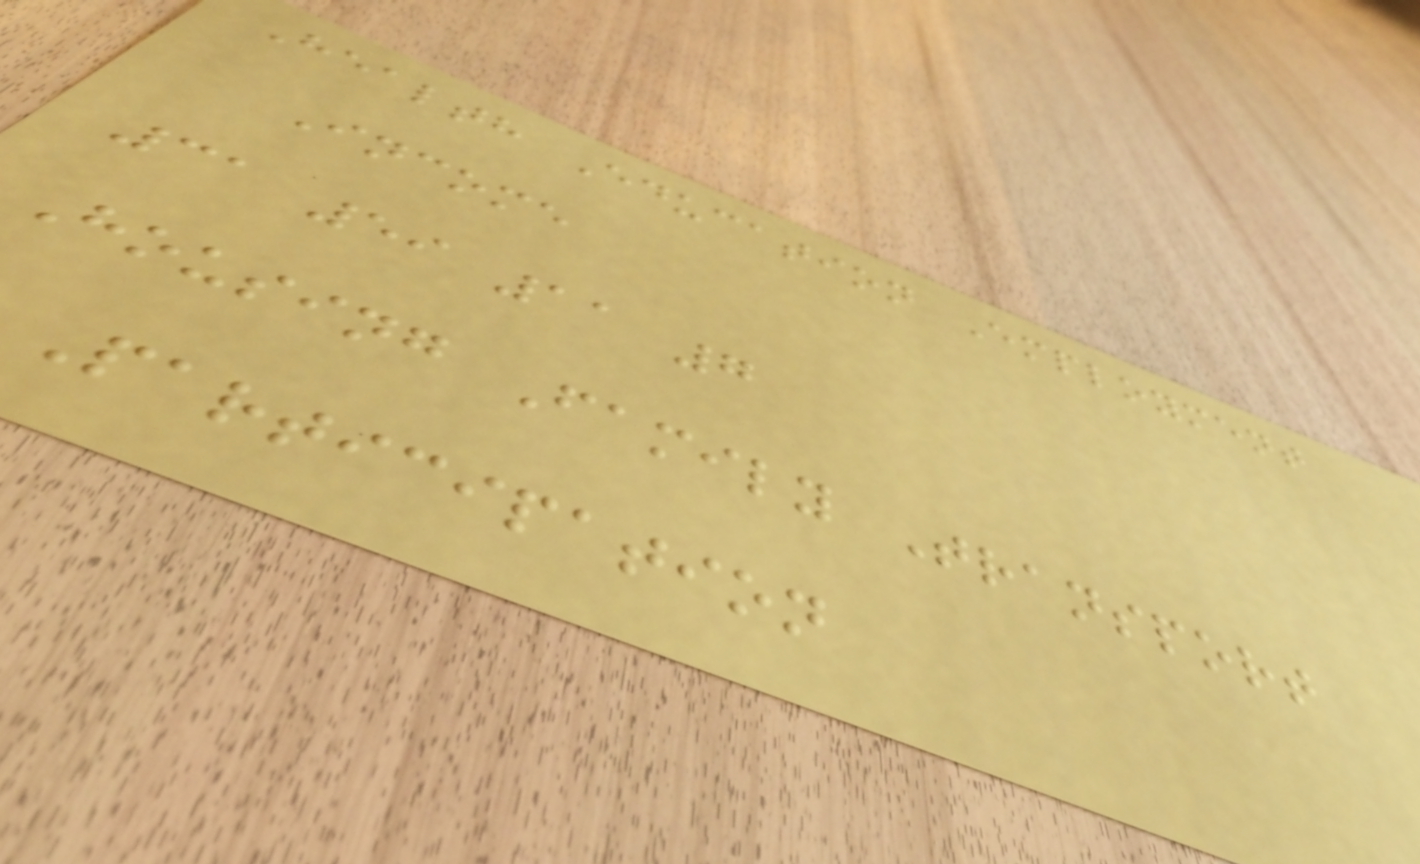Health Education Employment
Income
31 59 11 7
Housing Family Transport
Participation
